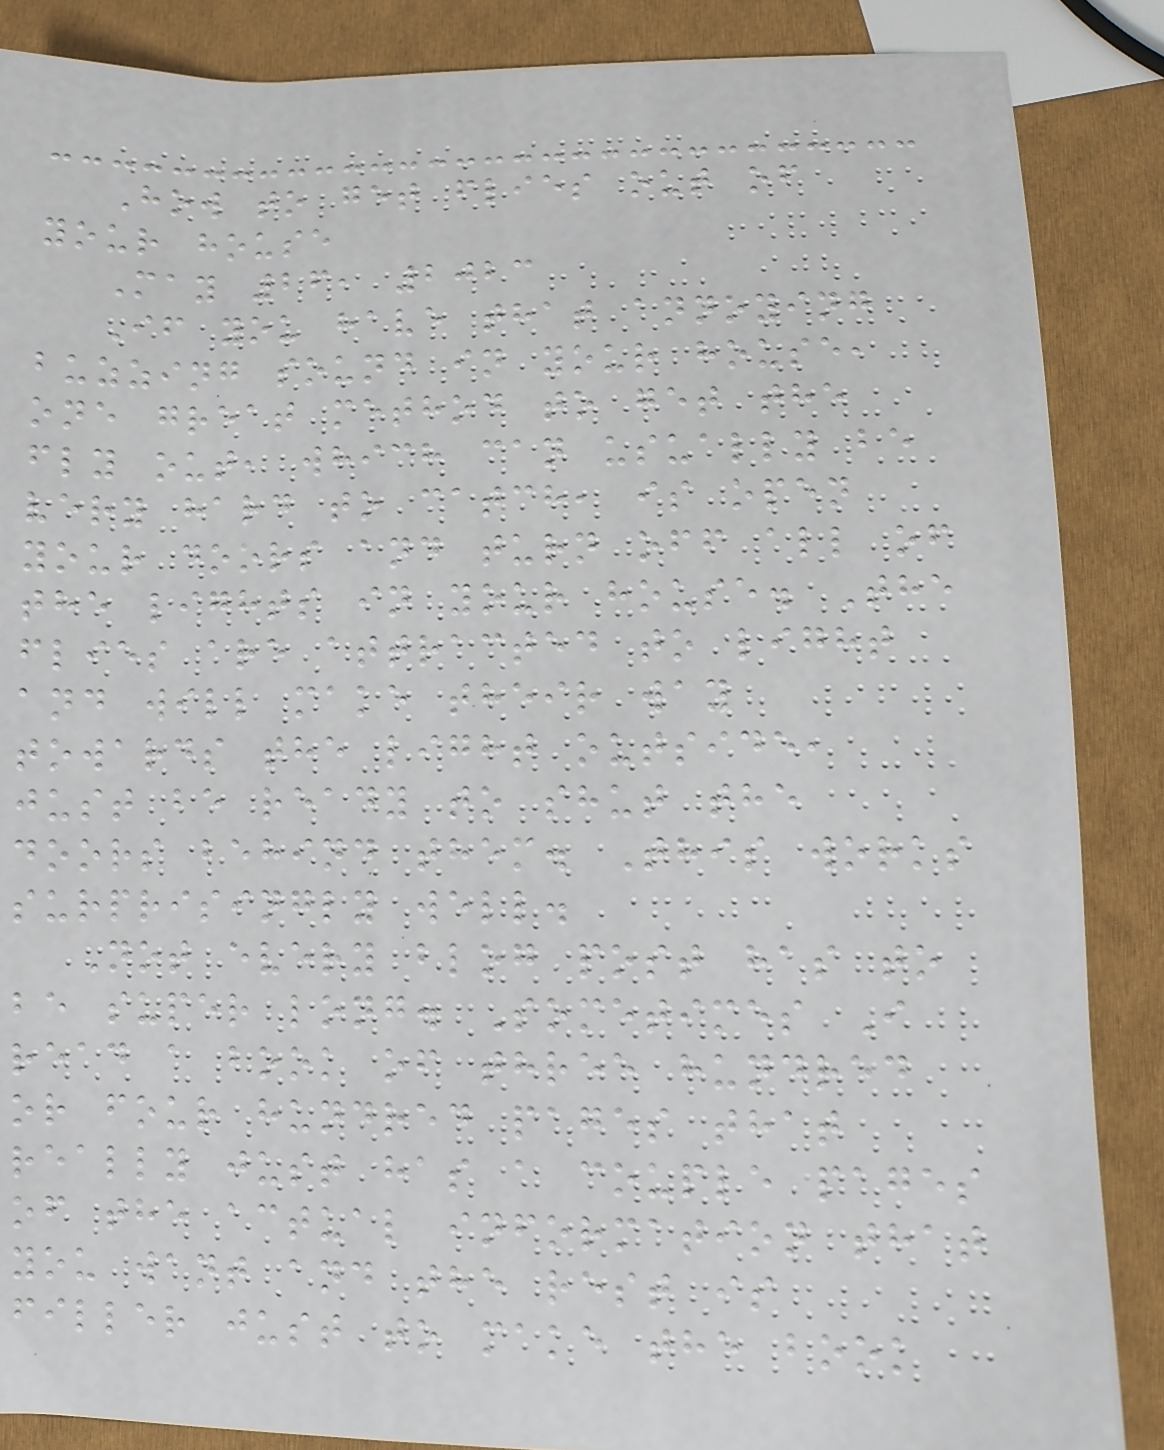How to get flies out of
your house
May 26, 2023
If you have that annoying
buzzing sound in your house,
one great method to get the
fly out, which can usually be
very hard to catch, is open
your doors and turn off all of
the lights in your house. The
flies are attracted to light
and will make their way
towards the light outside,
just be ready to shut the
doors behind them. This works
surprisingly well.
Not every blog post has to
be super long. Sometimes I
read a book of three hundred
or four hundred pages that
really just has a couple pages
of the actual information that
you want and the rest is
filler just to make the book
